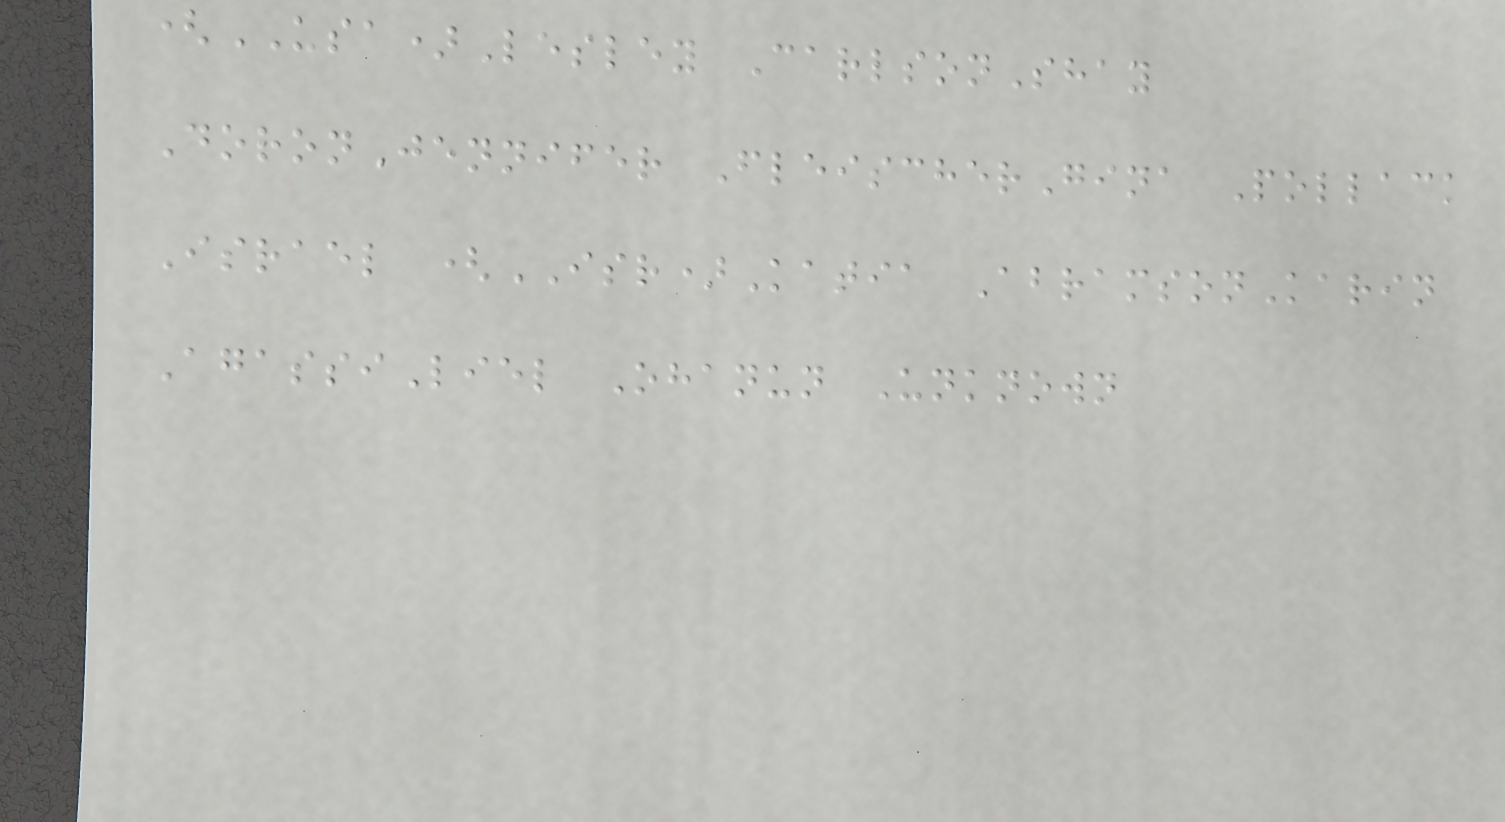(USA)Lesley CarlsonShay
DoronJennifer FleischerGina Pollack
Israel (ISR)Katia AbramsonKarin
AgassiLiel Ohanun Unknown
